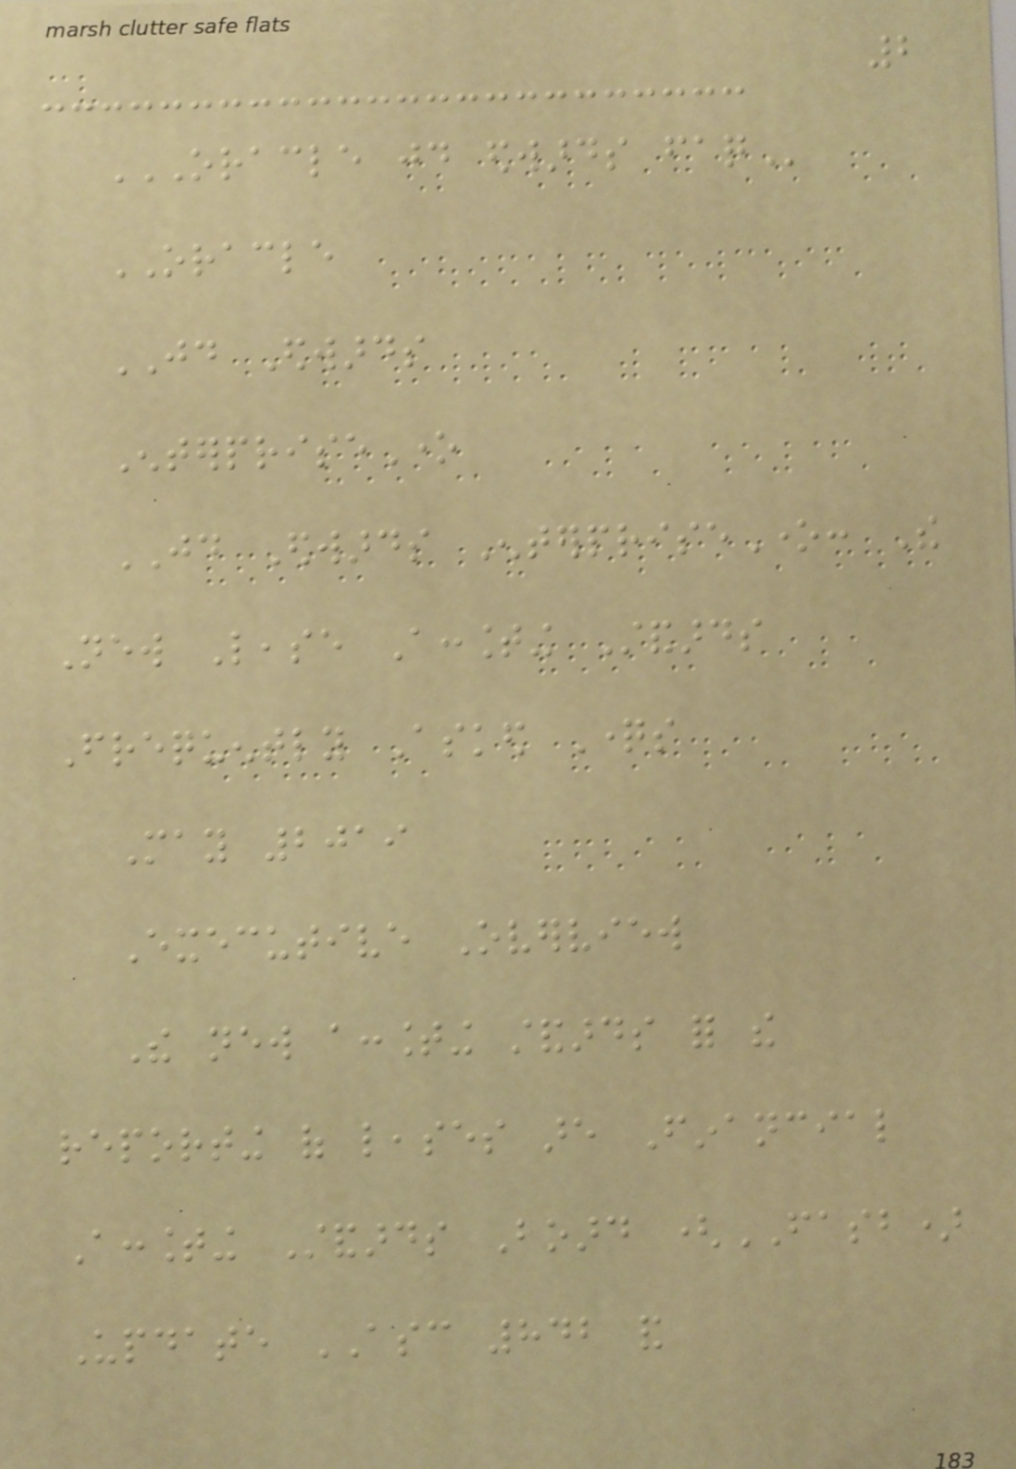2
ORACLE JD EDWARDS FAQ
ORACLE
JD Edwards
EnterpriseOne
JD Edwards EnterpriseOne: The
New Lease Accounting Standards
Frequently Asked Questions
May 2019
Executive Overview
The new accounting standards for the
reporting of leases are Financial
Accounting Standards Board (FASB)
Update ASC 842 and
